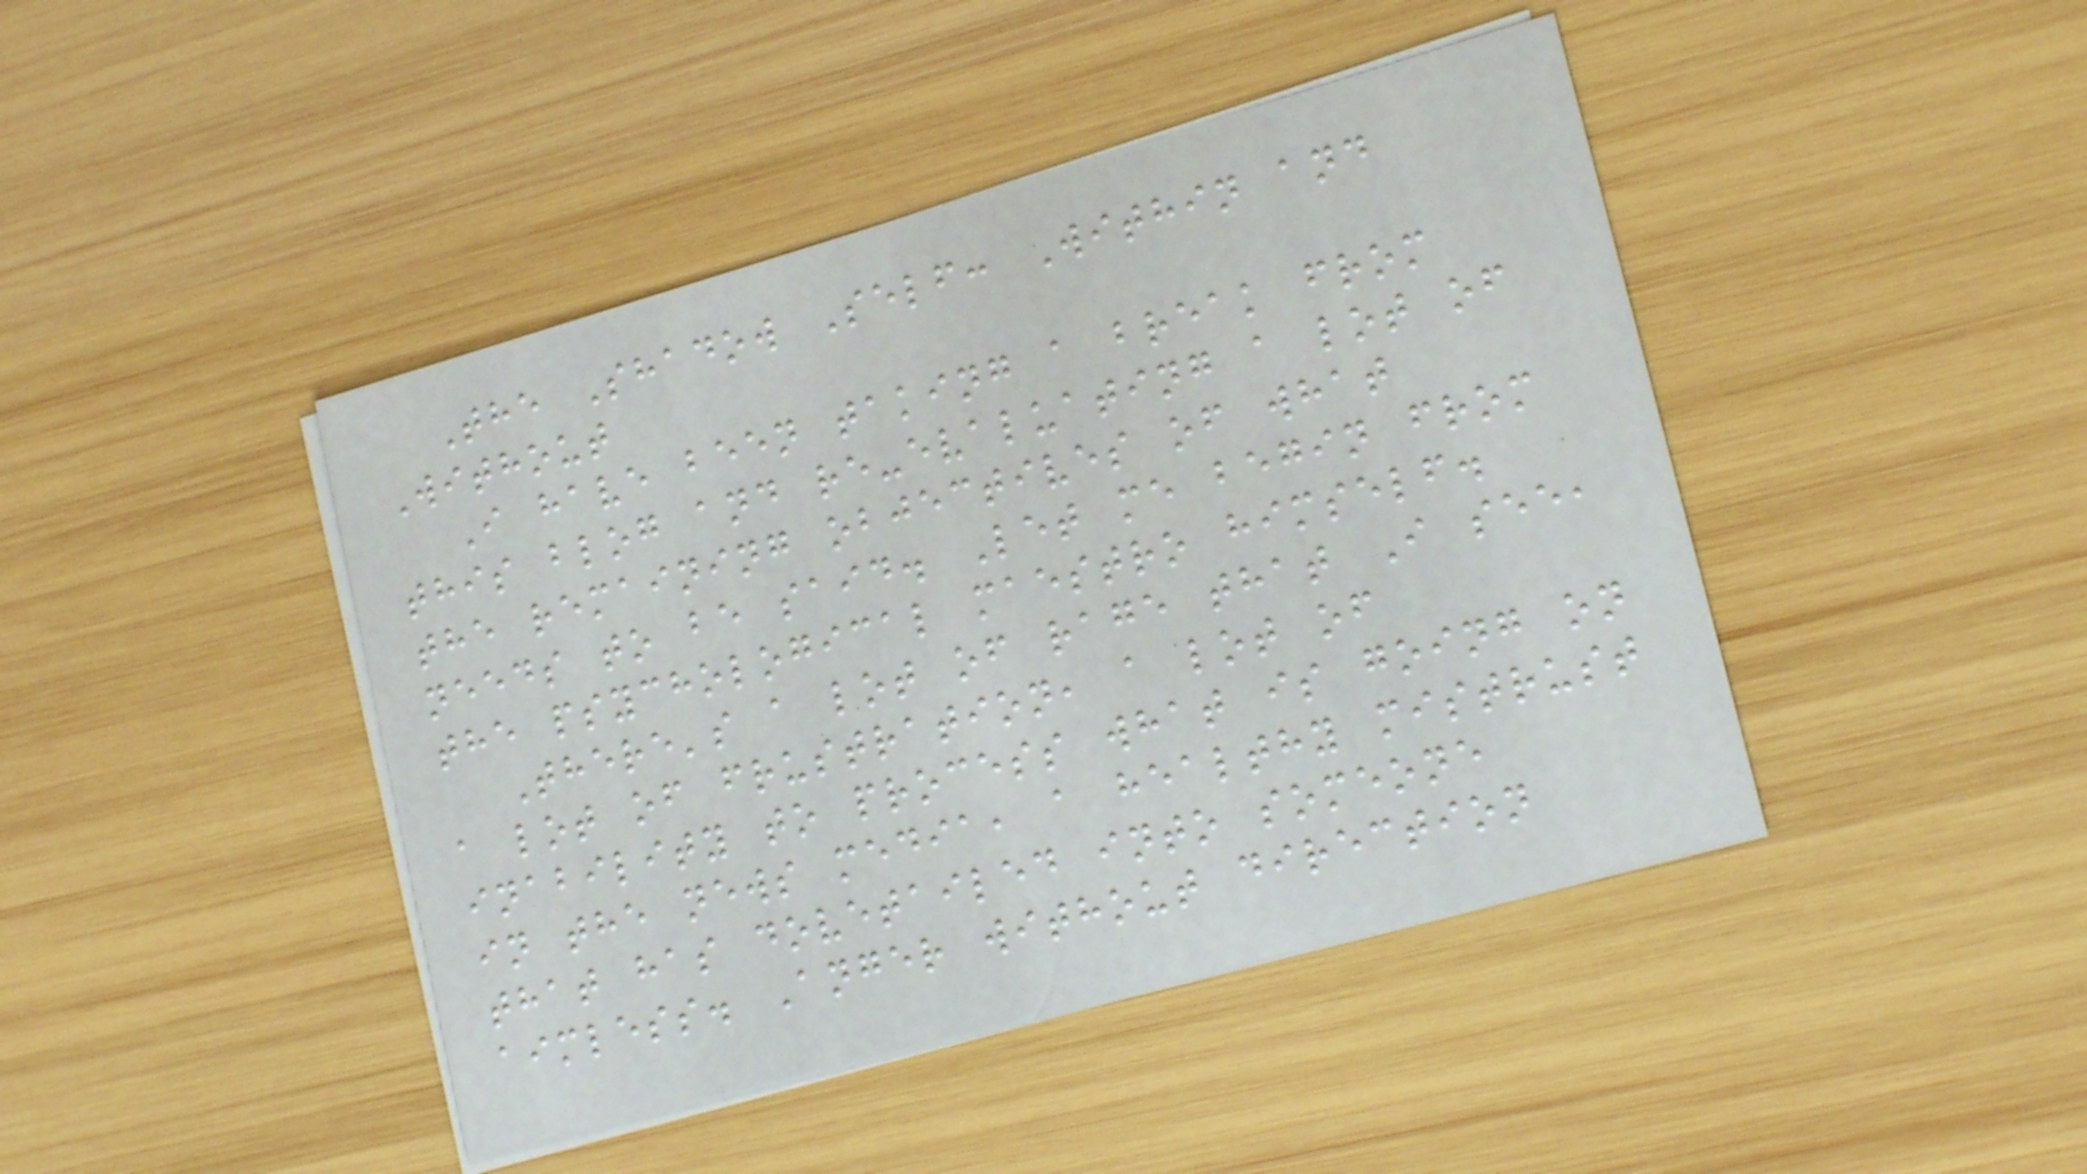The Shadow Self: Within and
Without
I have been taking a break from
this blog and re-evaluating a lot of
the remaining objectives of what
needs to be said. Let me begin from
the psychological maestro himself.
There's a lot of rage that I see,
a lot of frustration, a lot of
inability to process what is going on
in the news media, a healthy mistrust
that has dovetailed into someone
aimless. Anger without direction
